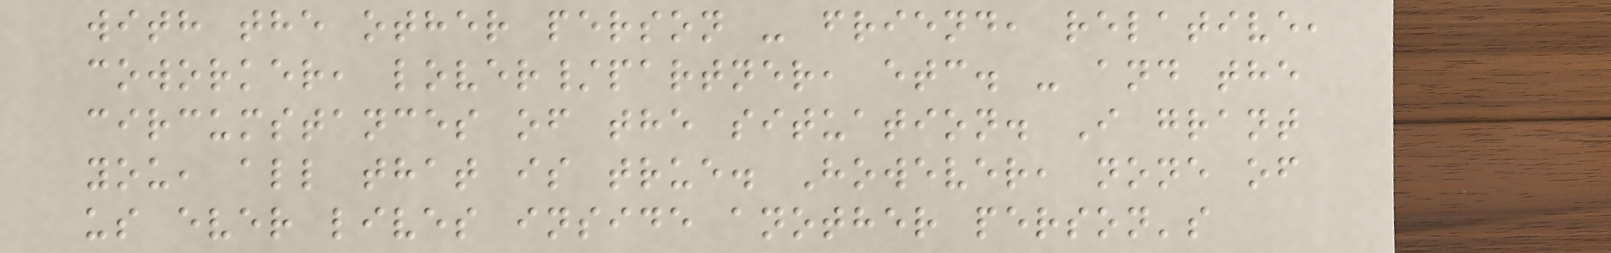with the other person - friend, relative,
coworker, lover/partner, etc. - and the
circumstances of the situation. I grant
you, all that is true. However, none of
us ever lives inside another person's
